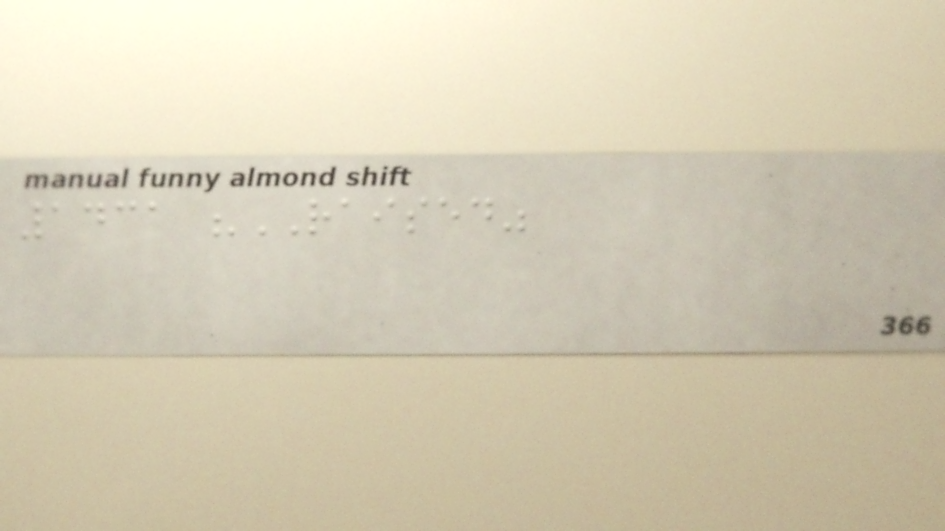1431 "RAISED"
